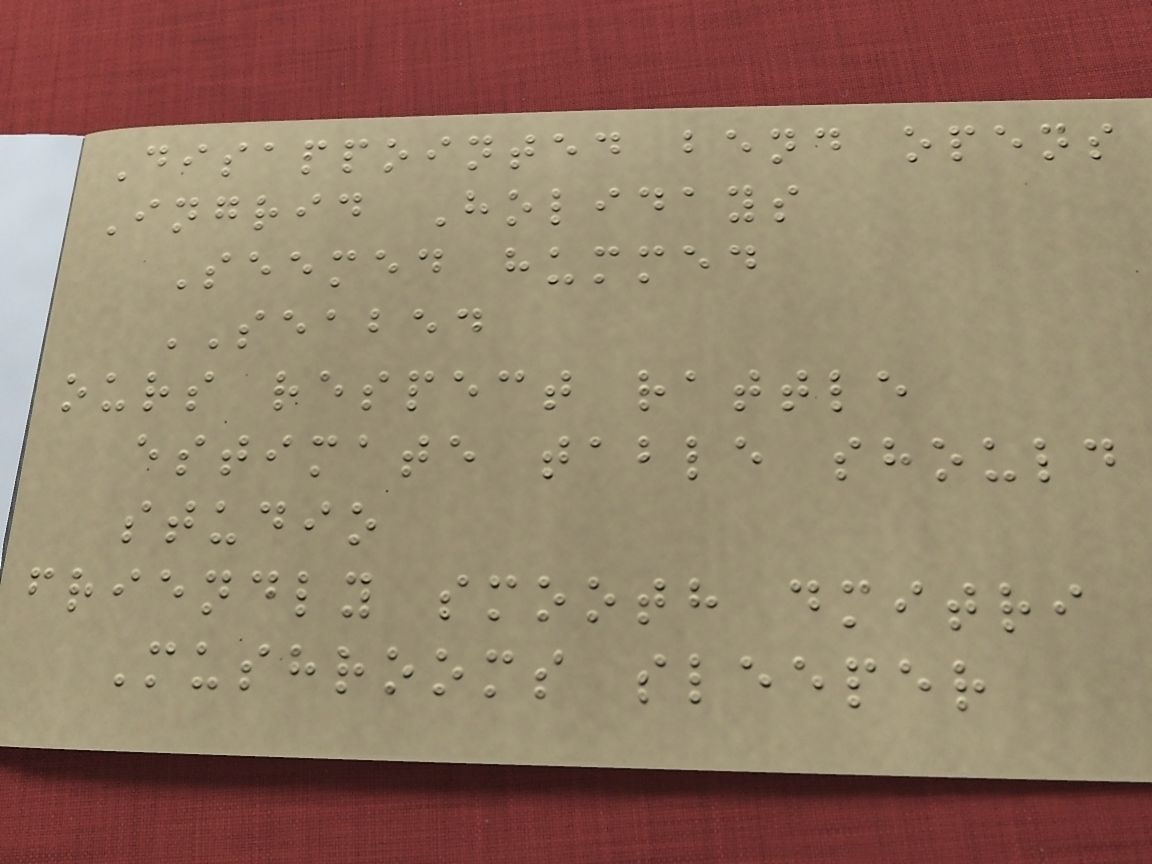Disappointed bend opens
Ingrid Holidays
Seemed hummed
SEABED
ours respect rattle
estimate table should
studio
friendly smooth dmitri
Mushrooms sleeper
